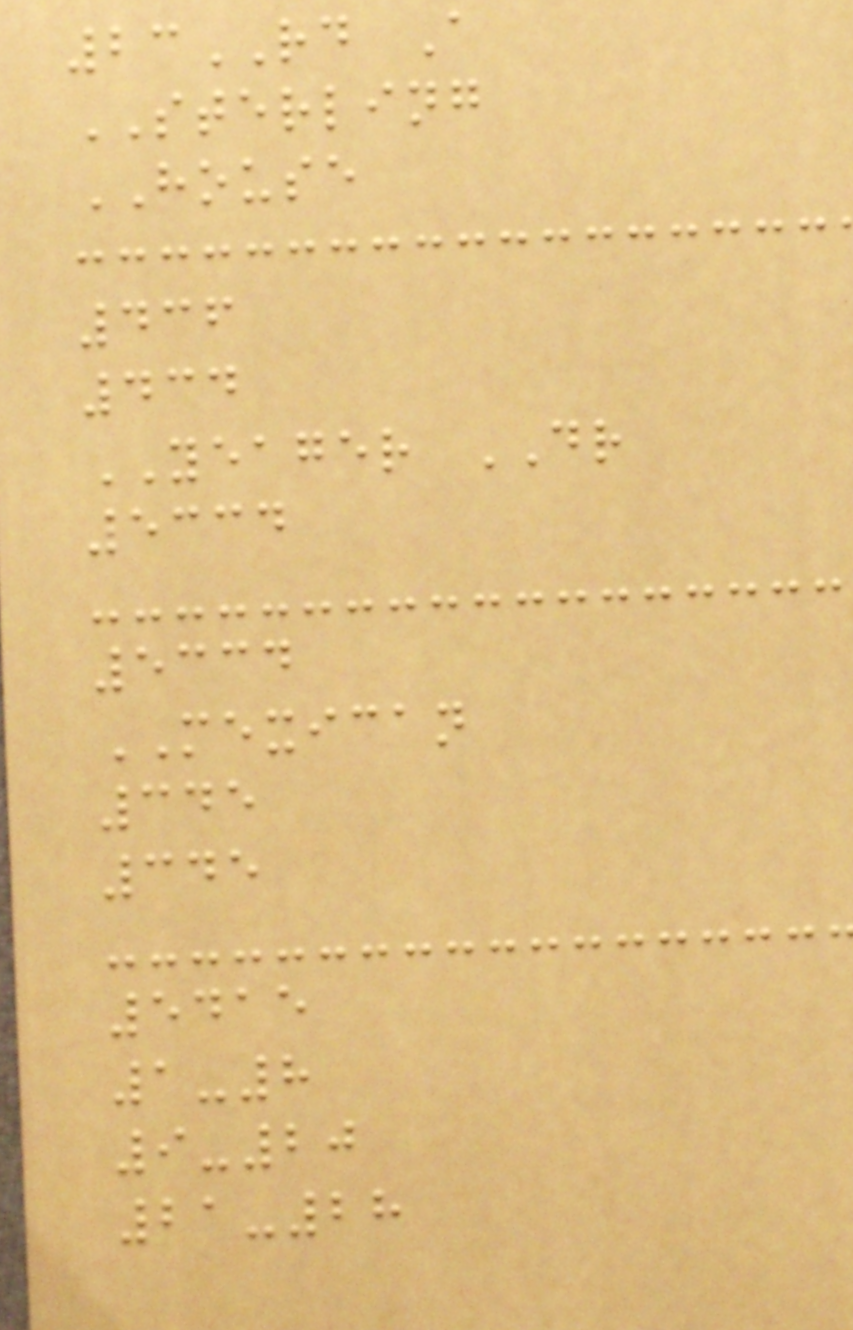23RD A
STERLING
HOUSE
436
434
YEAGER DR
5334
5334
MEXICAN
345
345
5415
1-8
9-20
21-28
